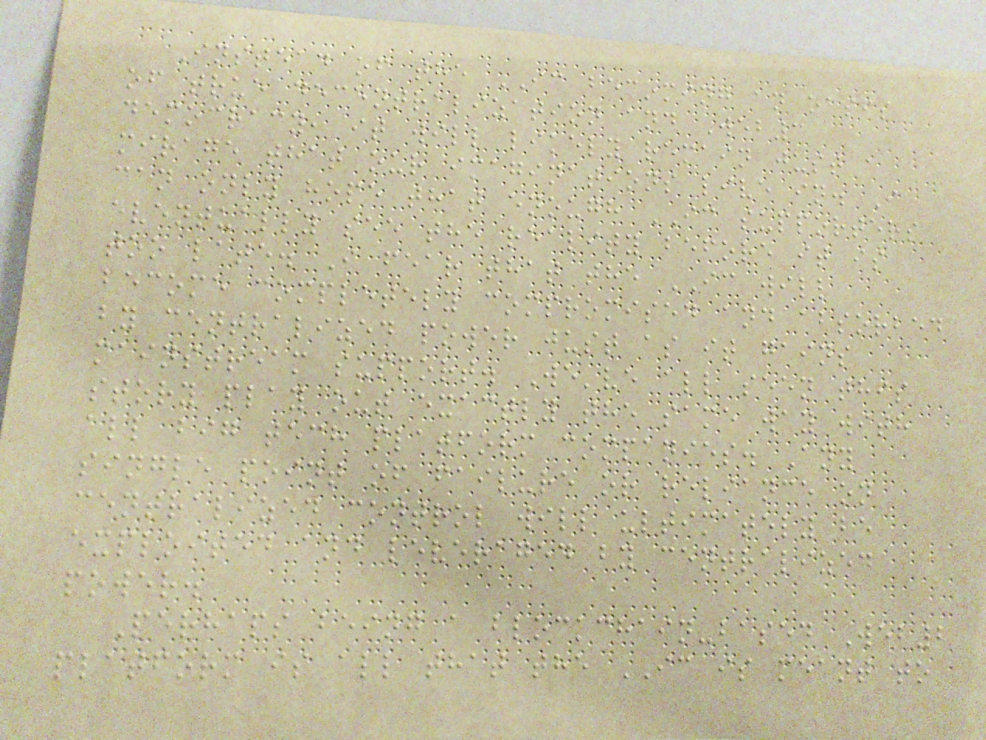Instead of the IC becoming an oasis
of true decentralization and Web3
democracy, it will likely remain just a
mirage that our imaginations live in. I
can only hope that enough IC supporters
eventually see the reality before it is
too late. I fear that the IC will
become completely compromised and absorbed
by centralized power just as it gains
mainstream support. We've all seen this
story play out exactly the same way with
all big tech platform companies. Any
single point of failure or reliance on
centralized control will ultimately be
exploited and leveraged by centralized
power.
Perhaps being a blockchain-based Web2
platform is all that the IC is meant to
